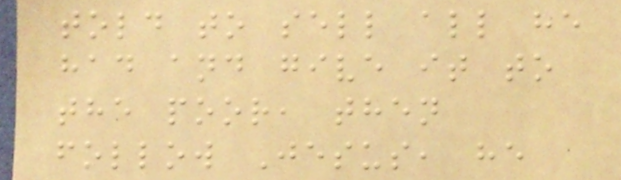told to sell all he
had and give it to
the poor, then
follow Jesus, he
